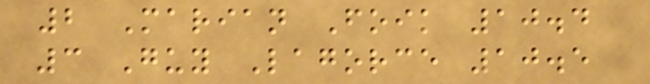2 Marian Foik 10.4
3 Guy Lagorce 10.5
